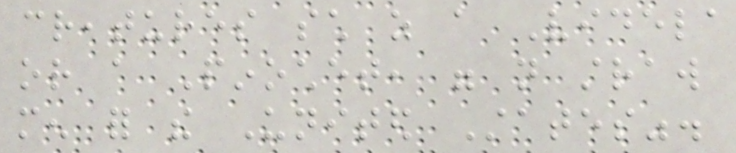creatures such as a Videla
or a Pinochet, were not straw
men for the United States".
